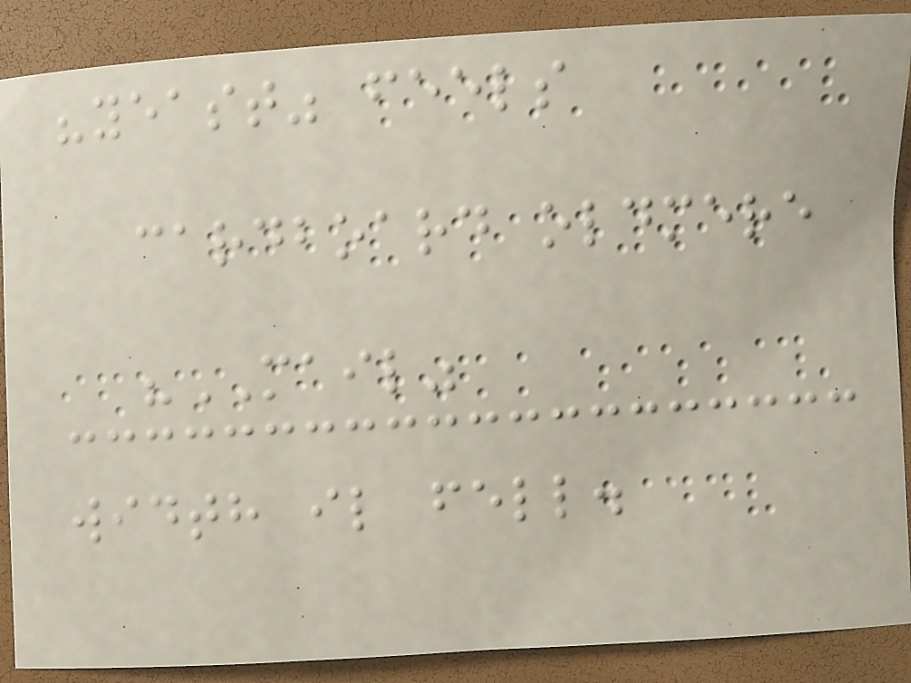"yeast" feels
cardboard oldmere
"MAIL"
width il fell.
